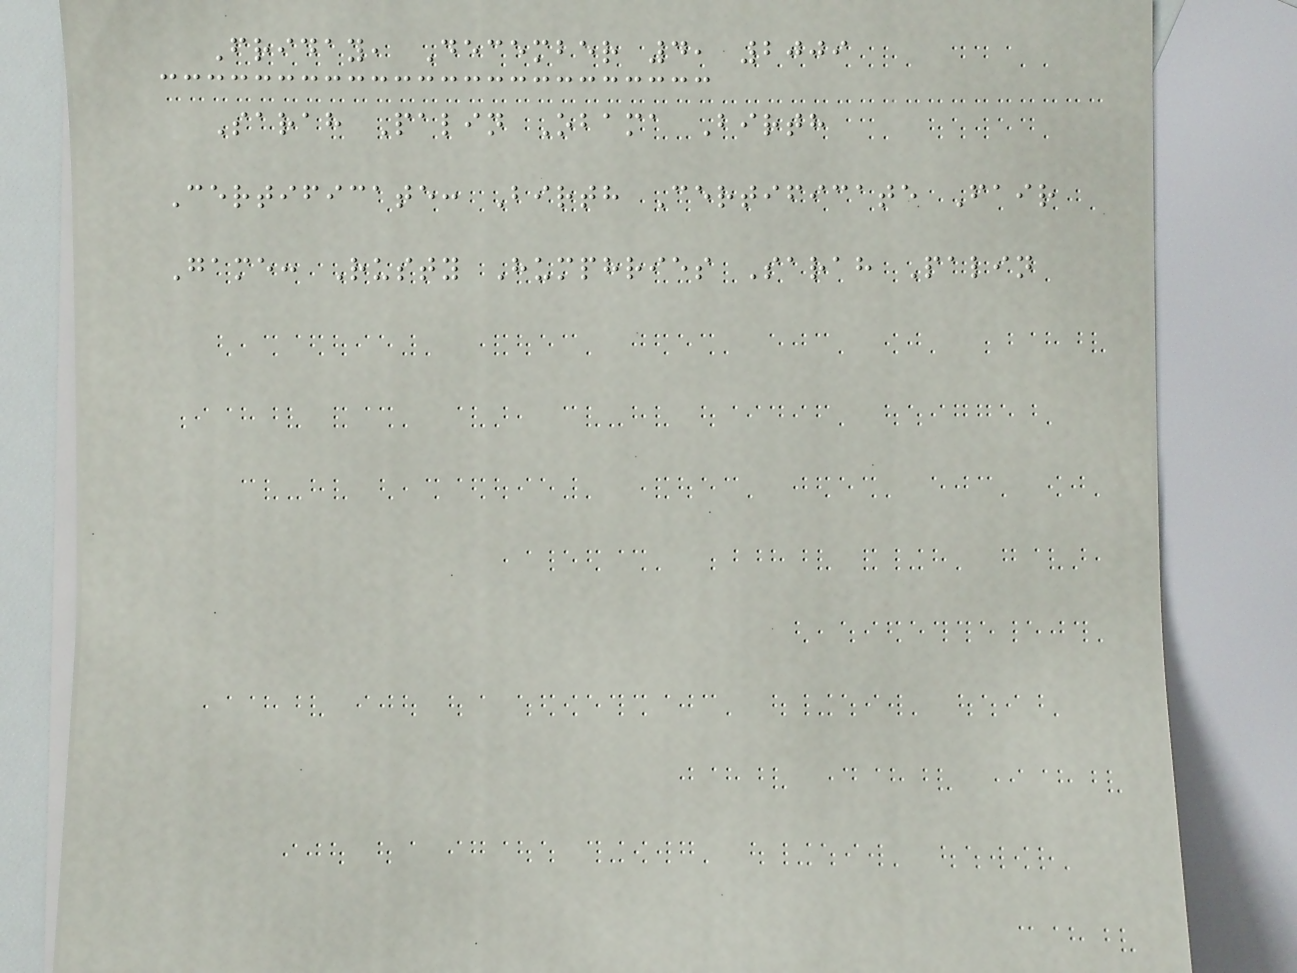Friday, December 4, 2009
Sarah Palin Obama Birth
Certificate: Birth Certificate Fair
Game: Rusty Humphries Sarah Palin
